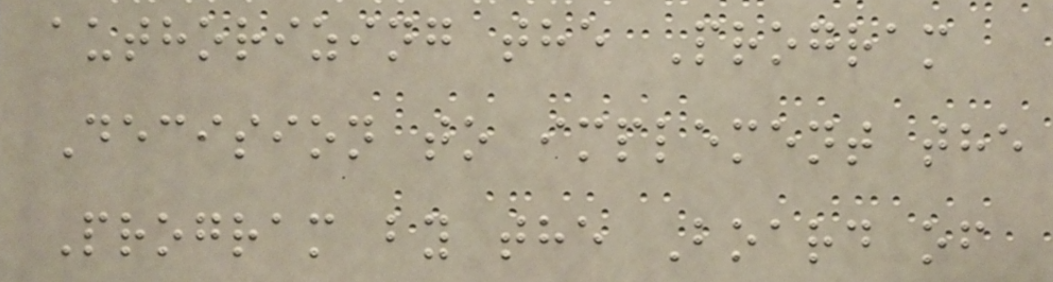authorizing the Program
Decision to implement the
Program by the Board of
